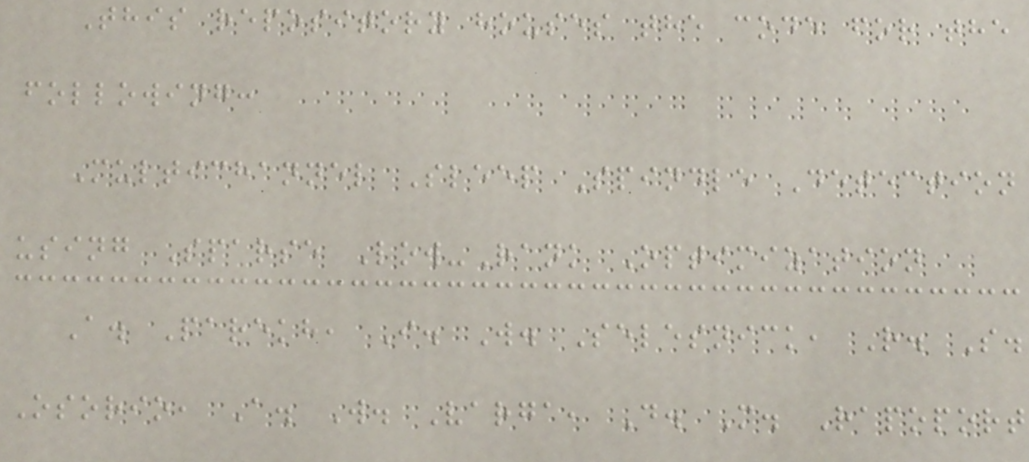This repository houses the code for the
following:
Multichannel Sleep Spindle Detection
using Sparse Low-Rank Optimization
A. Parekh, I. W. Selesnick, R. S.
Osorio, A. W. Varga, D. M. Rapoport
